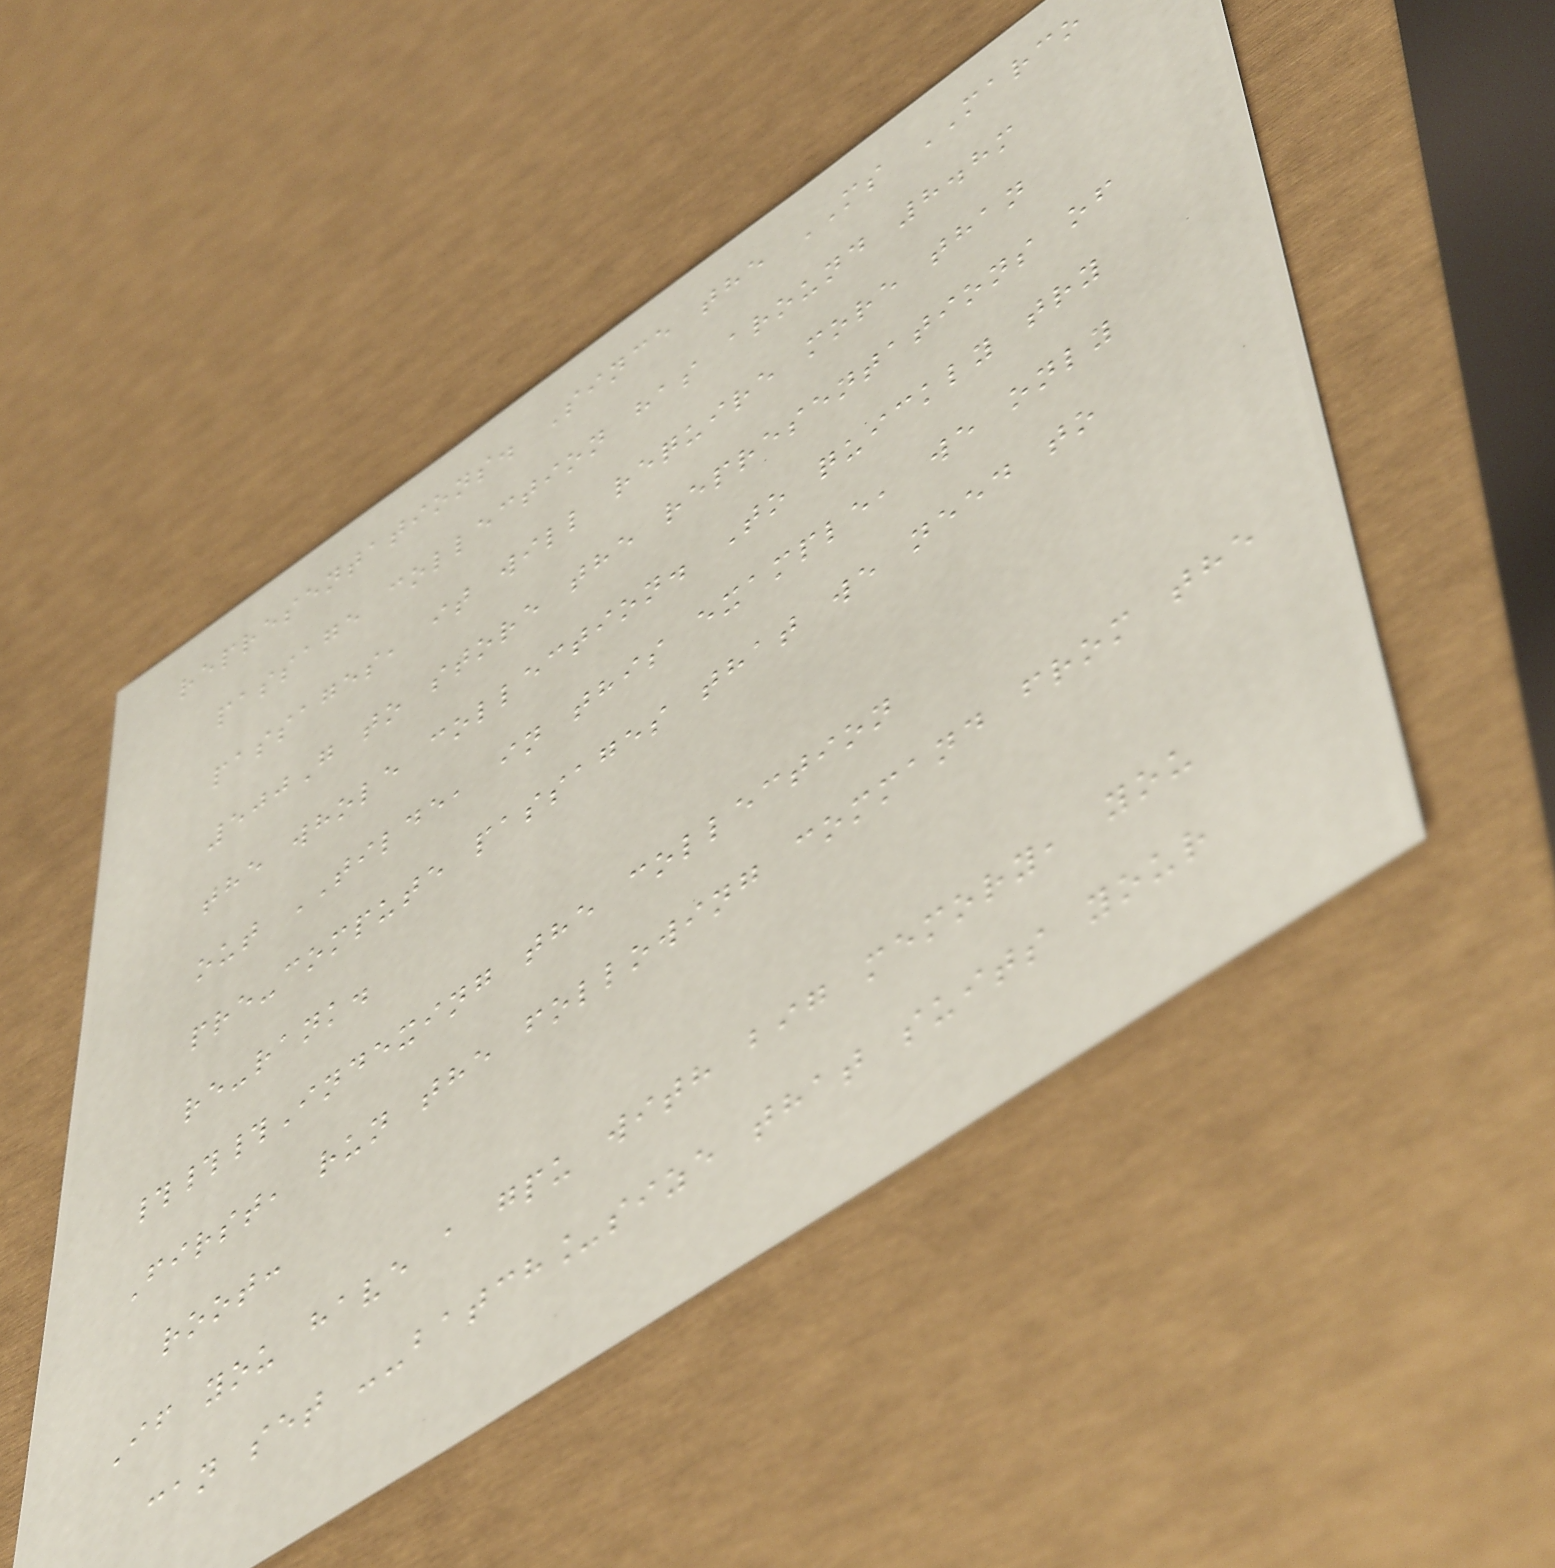representations. Since the MS MARCO
passage collection has around 8.8m
passages, it will require more than
500G to store the representations of
the whole collection. To quickly try
out TILDE, in this example, we only
pre-compute passages that we need to
re-rank.
###Indexing the collection
First, run the following command from the
root:
If you have a gpu with big memory, you
can set --batch_size that suits your
